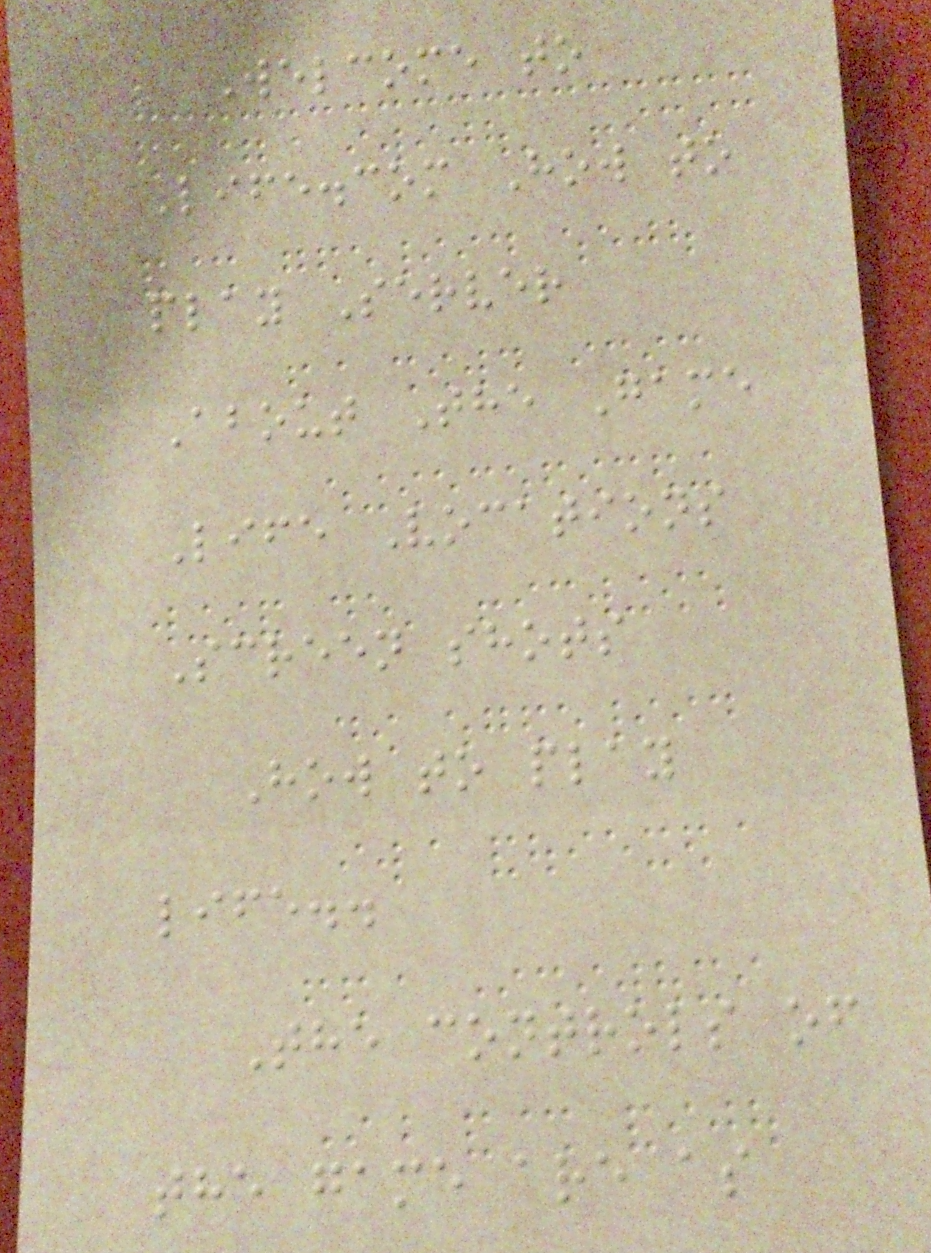Welcome to
Life.com How to
play Server
About The Game
Life Vocations
Screen shots
How to play
life..
The controls of
the game are as
